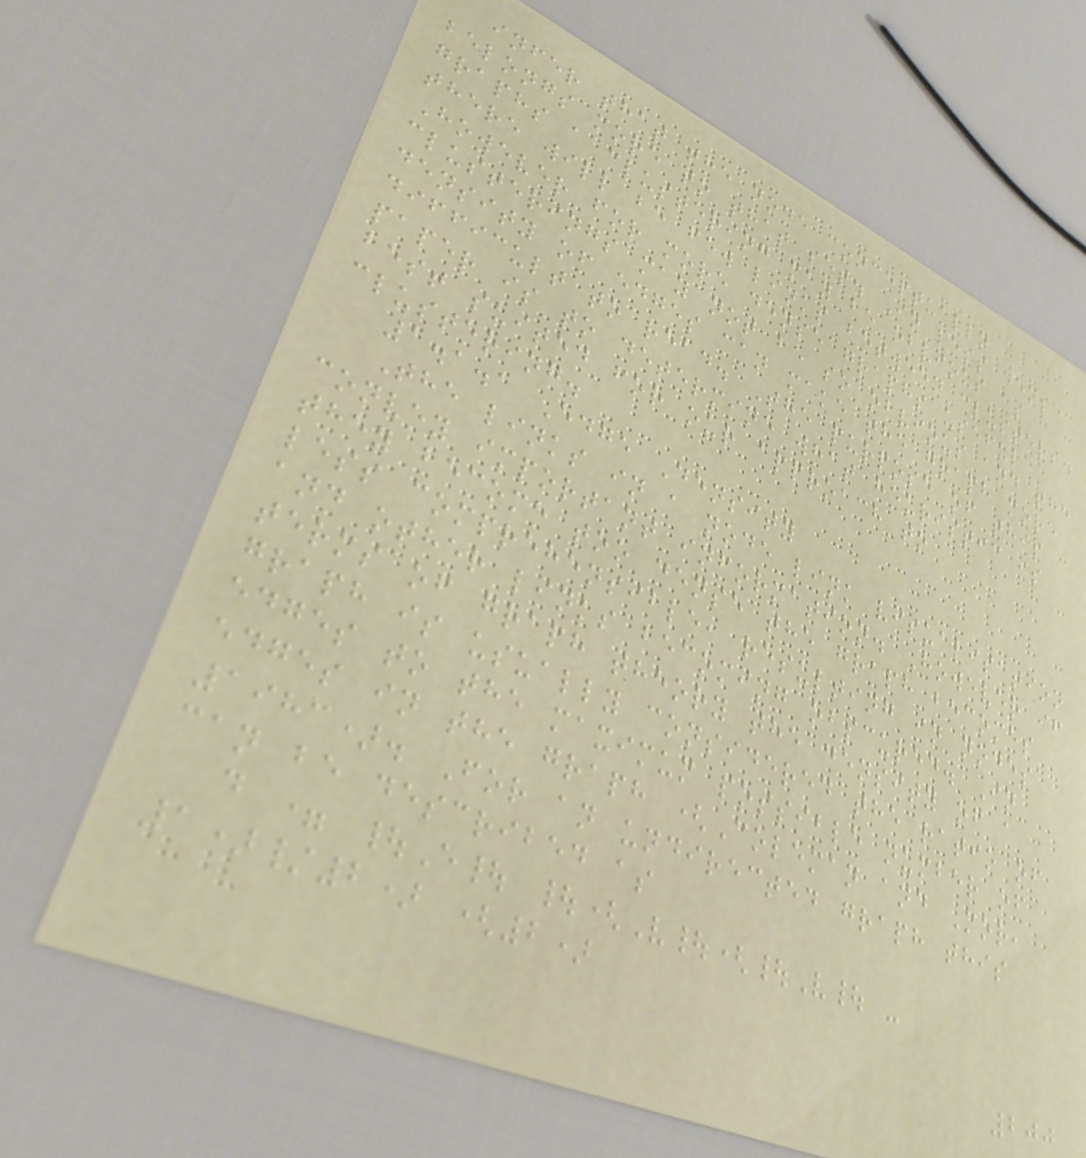infer that the node conceptually
belongs more to that set. In less dense
graphs a clustering may be obvious as
there will be few links between clusters.
However for more dense graphs useful
clusterings may not be so obvious and the
density of edges can make the graph more
difficult to read. The purpose of this
paper is to determine what heuristic is
best suited for our approach to
clustering.
1.1.1 Edge Density
The links in a node link visualisation
convey important information. However if
they become too dense the graph becomes
less comprehensible, resulting in nodes
and other links becoming obscured. In
terms of graph theory the density of a
graph is usually considered the ratio of
edges to the maximum possible number of
edges in the graph (Coleman and Mor,
1983). For an undirected graph this
can be described as
d = |E| |(V|(|V| -
1)/2) (2)
200
